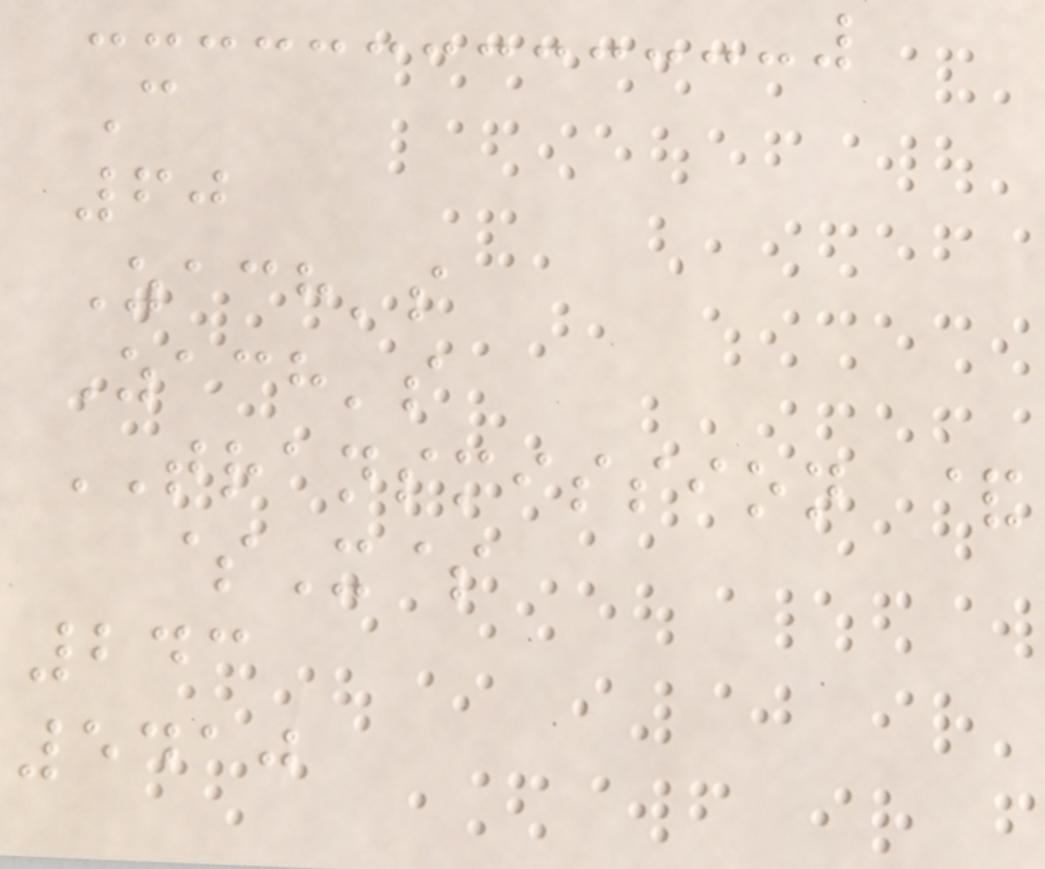C
60
Zach's
Zach's
TRANSMISSION &
$X$
243
5410
